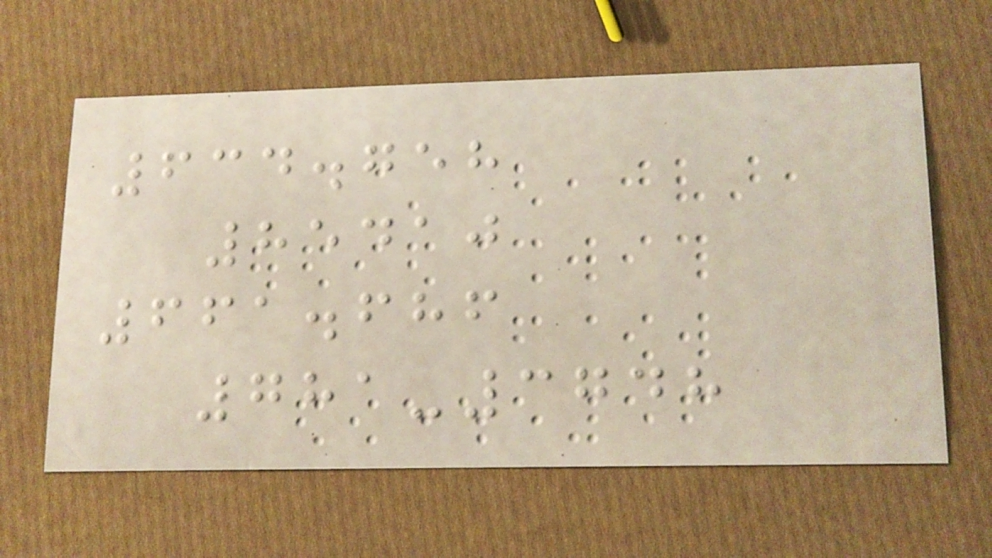634.758
85410
661.686
781-3748
